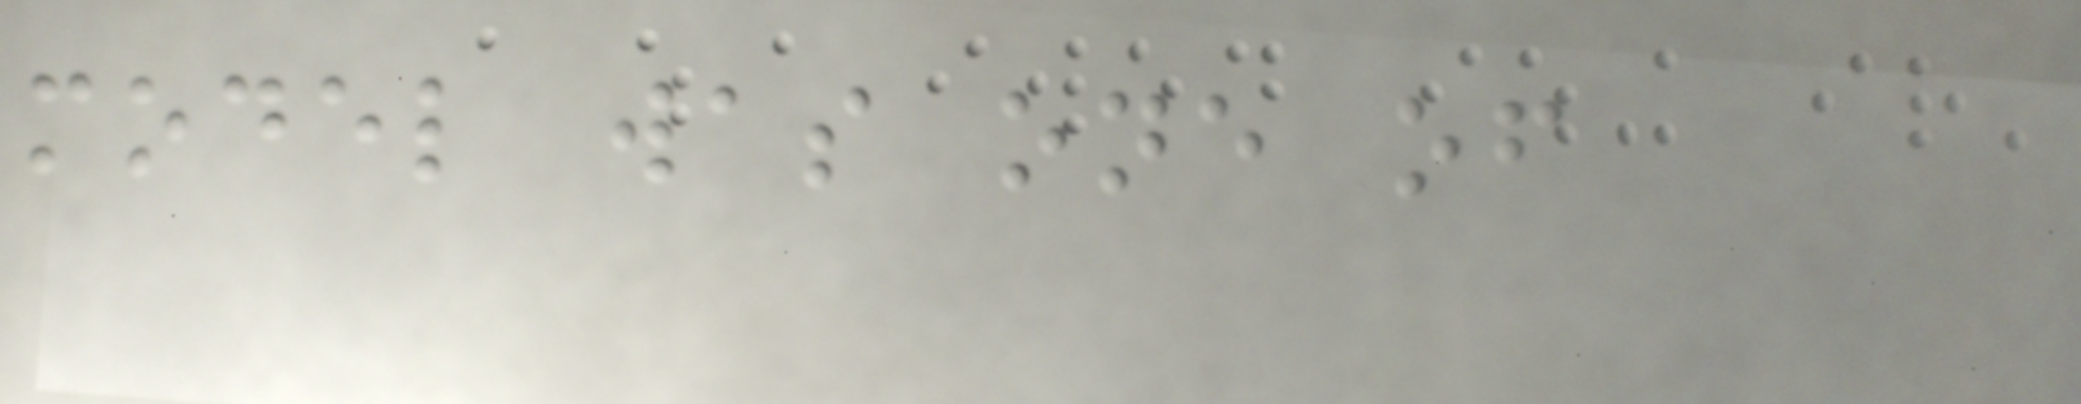model was one of
